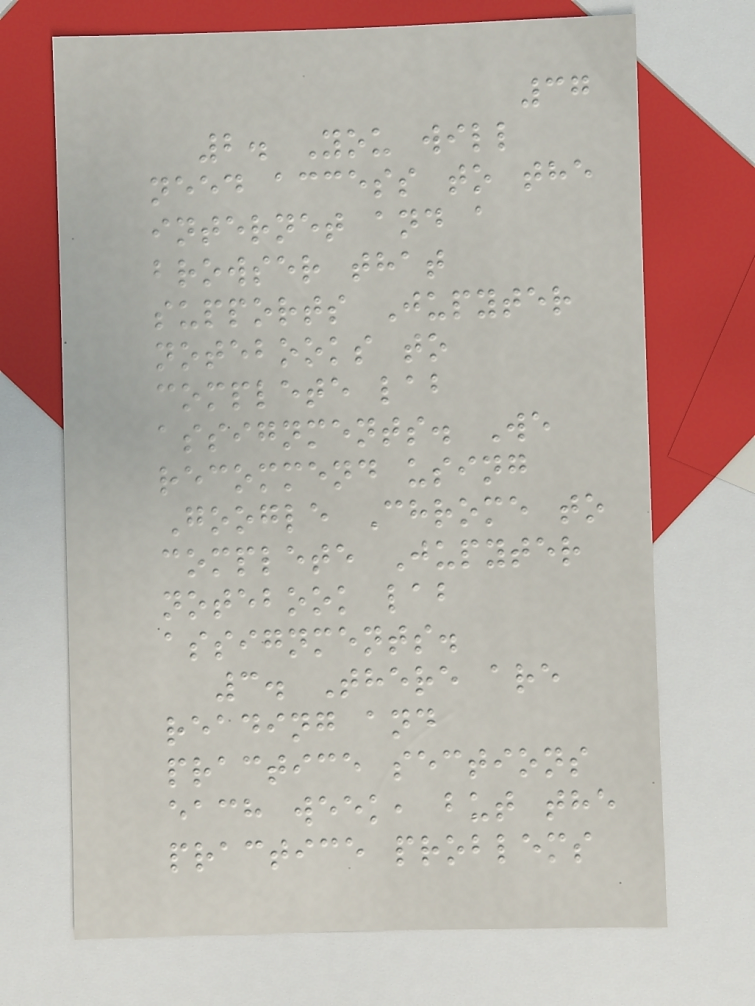37
2. You will
need access to the
internet and a
browser that
supports Jupyter
notebooks to
complete lab
assignments. We
recommend using
Google Chrome to
complete Jupyter
notebook lab
assignments.
3. There are
reading and
practice sections
each week, but the
practice problems
